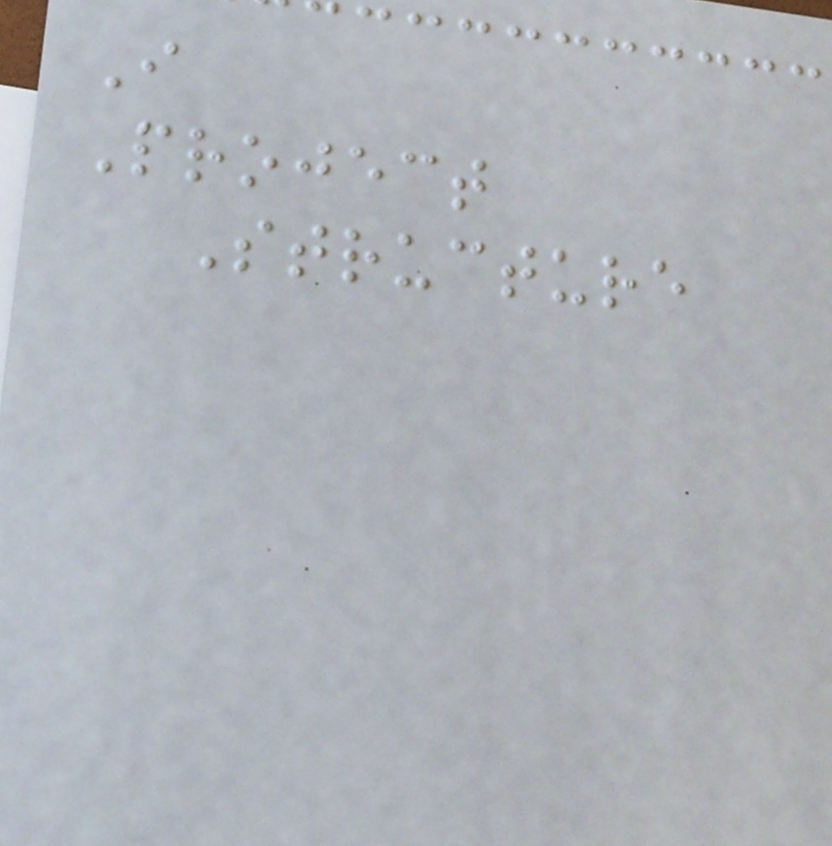I
Project
Structure
